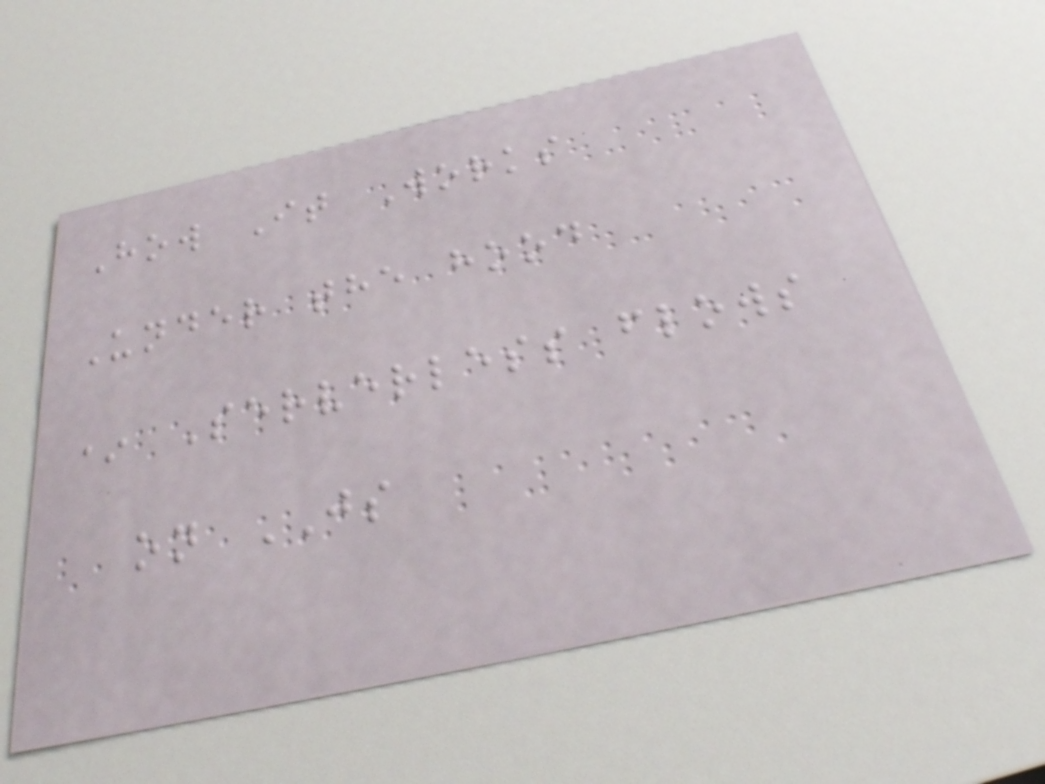How It Works
Under the hood
* Serverless flows
on JS
